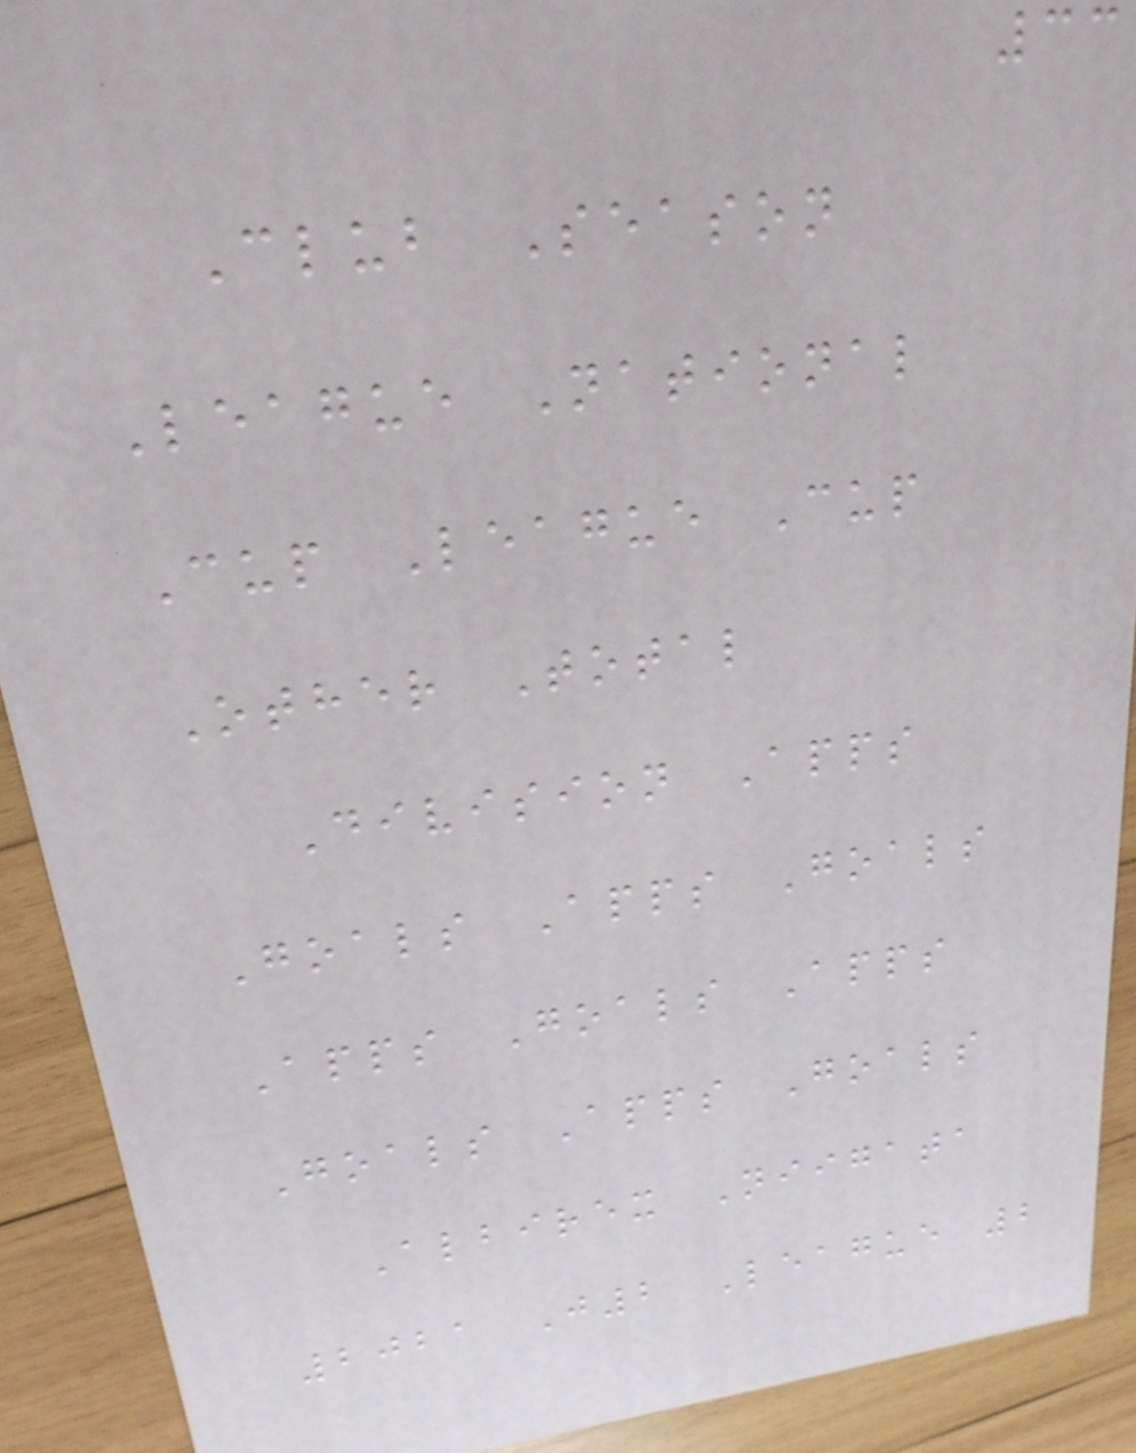33
Club Season
League National
Cup League Cup
Other Total
Division Apps
Goals Apps Goals
Apps Goals Apps
Goals Apps Goals
Albirex Niigata
2021 J2 League 2
